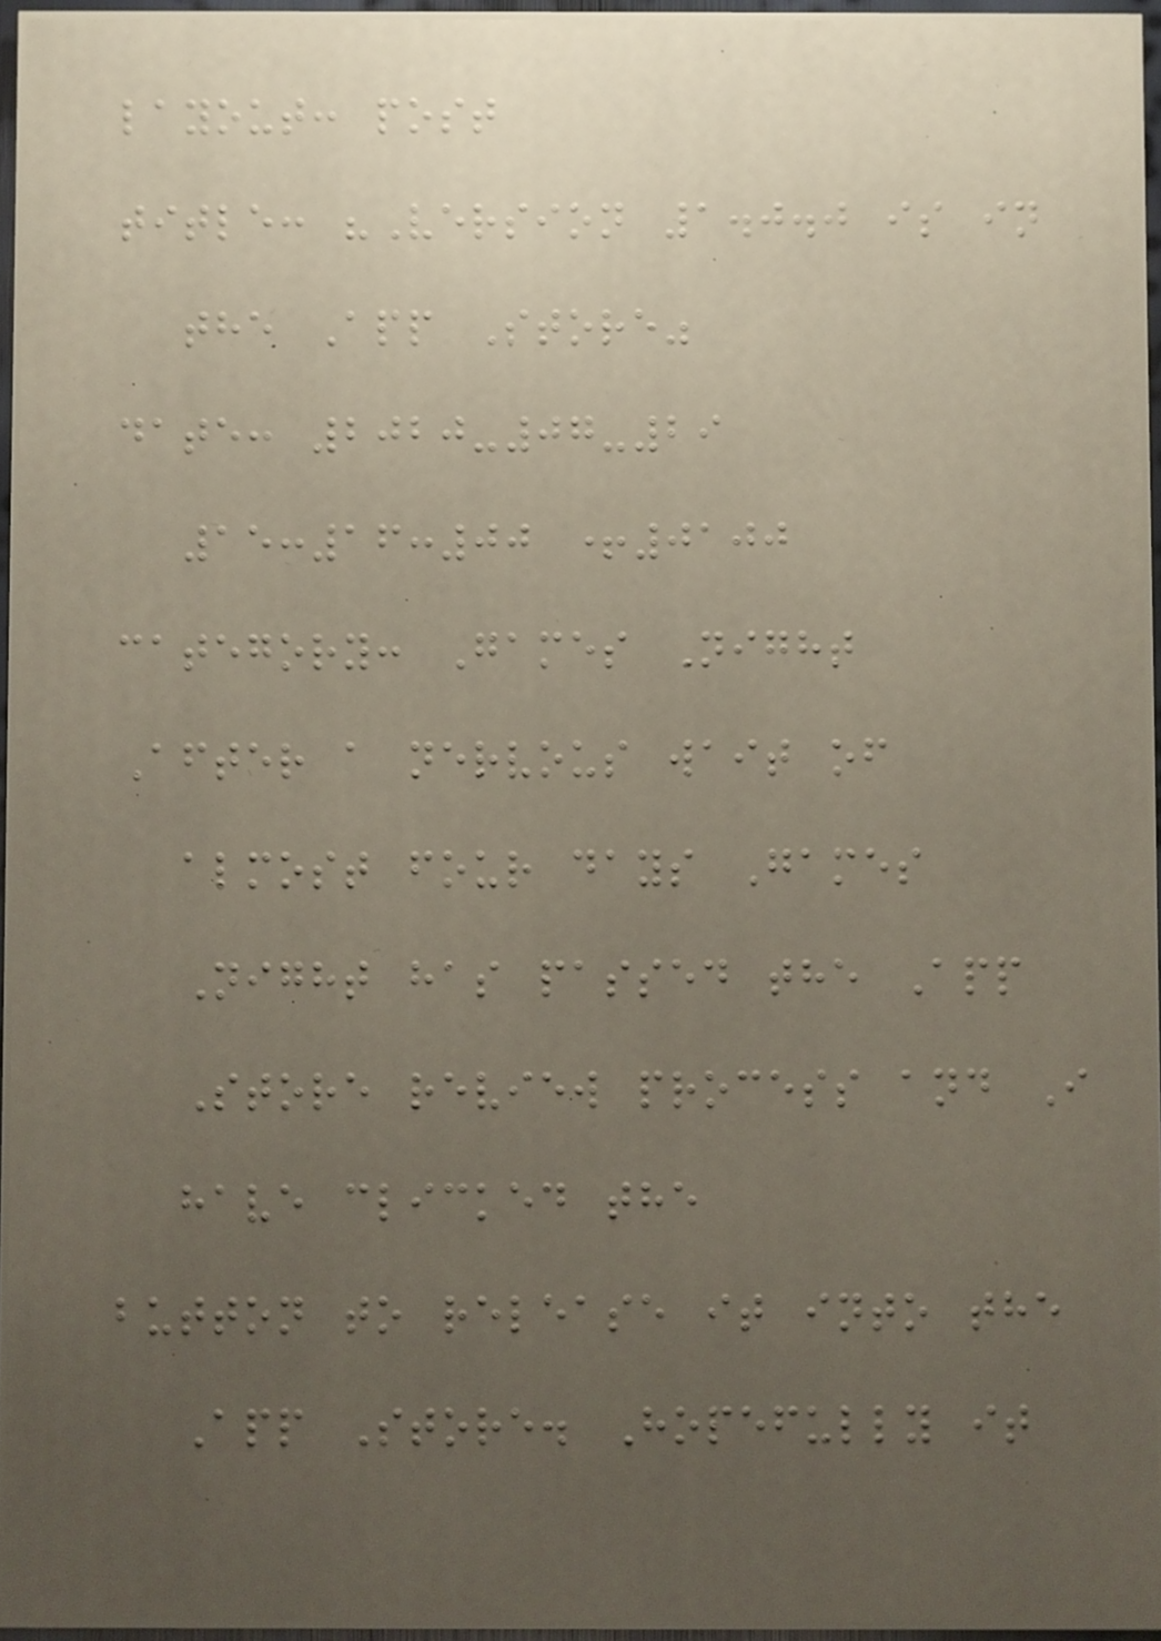layout: post
title: "Version 1.0.0 is in
the App Store"
date: 2020-07-29
15:16:00 +0100
category: Games Night
After a nervous wait of
almost four days Games
Night has passed the App
Store review process and I
have clicked the
button to release it into the
App Store. Hopefully it
